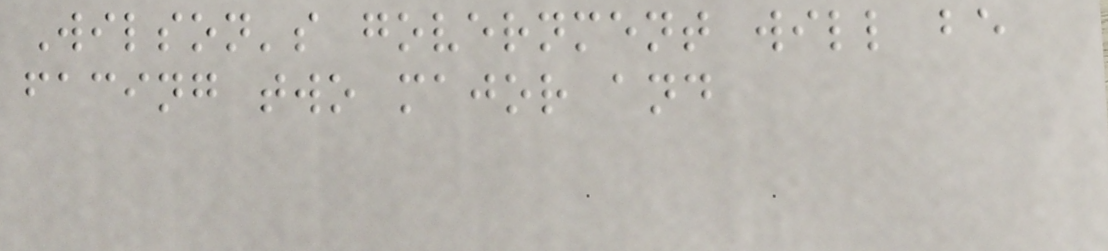Wilson's government will be
facing two major and
